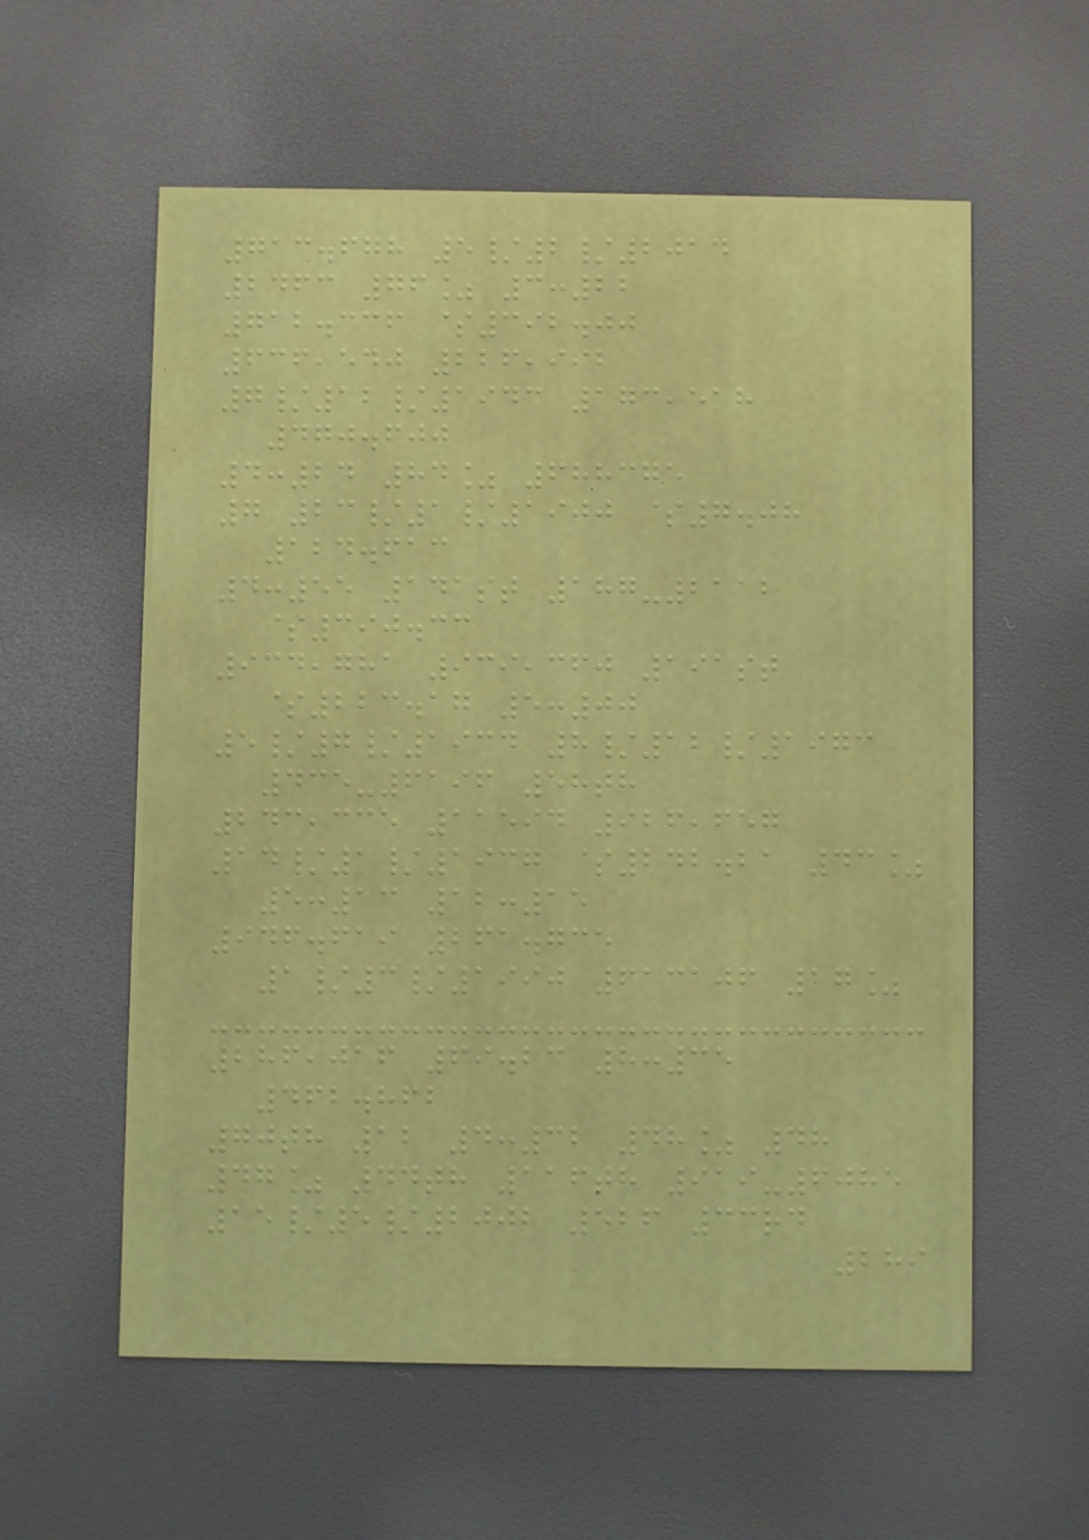713.678 5/2/2014
2463 76% 3:22
712.336 $392.00
636,540 226,992
7/12/1943 173,518
470.600
4:24 84% 688375
7 23/1/1900 $7.08
124.613
4:55 141st 187-2112
$390.33
934,781 939,360 191st
$223.17 5:00
5/7/1934 8/12/1973
435-6196 58th
243,335 11594 926,657
14/1/1937 $242.21 43%
5:13 12:15
946.619 261.735
1/3/1990 613106 17%
286,016 69.23 8:35
462.862
70th 12 4:32 48% 48
47% 44th 116th 919-6085
15/5/2002 526 33rd
289
